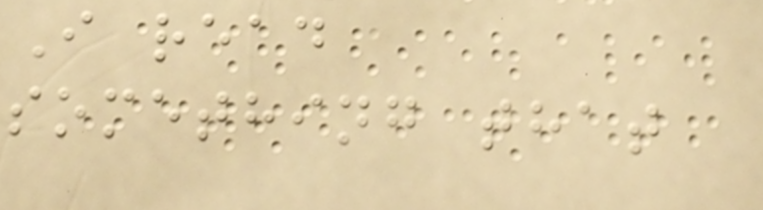I read
something that
